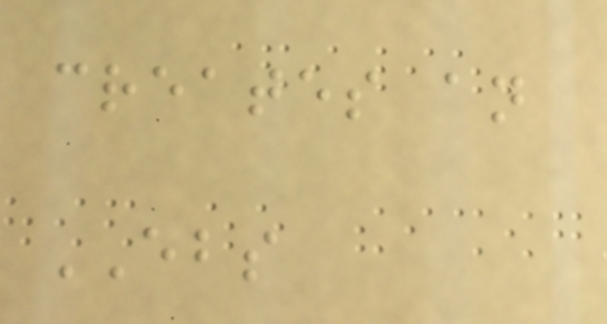creates an
EBS
